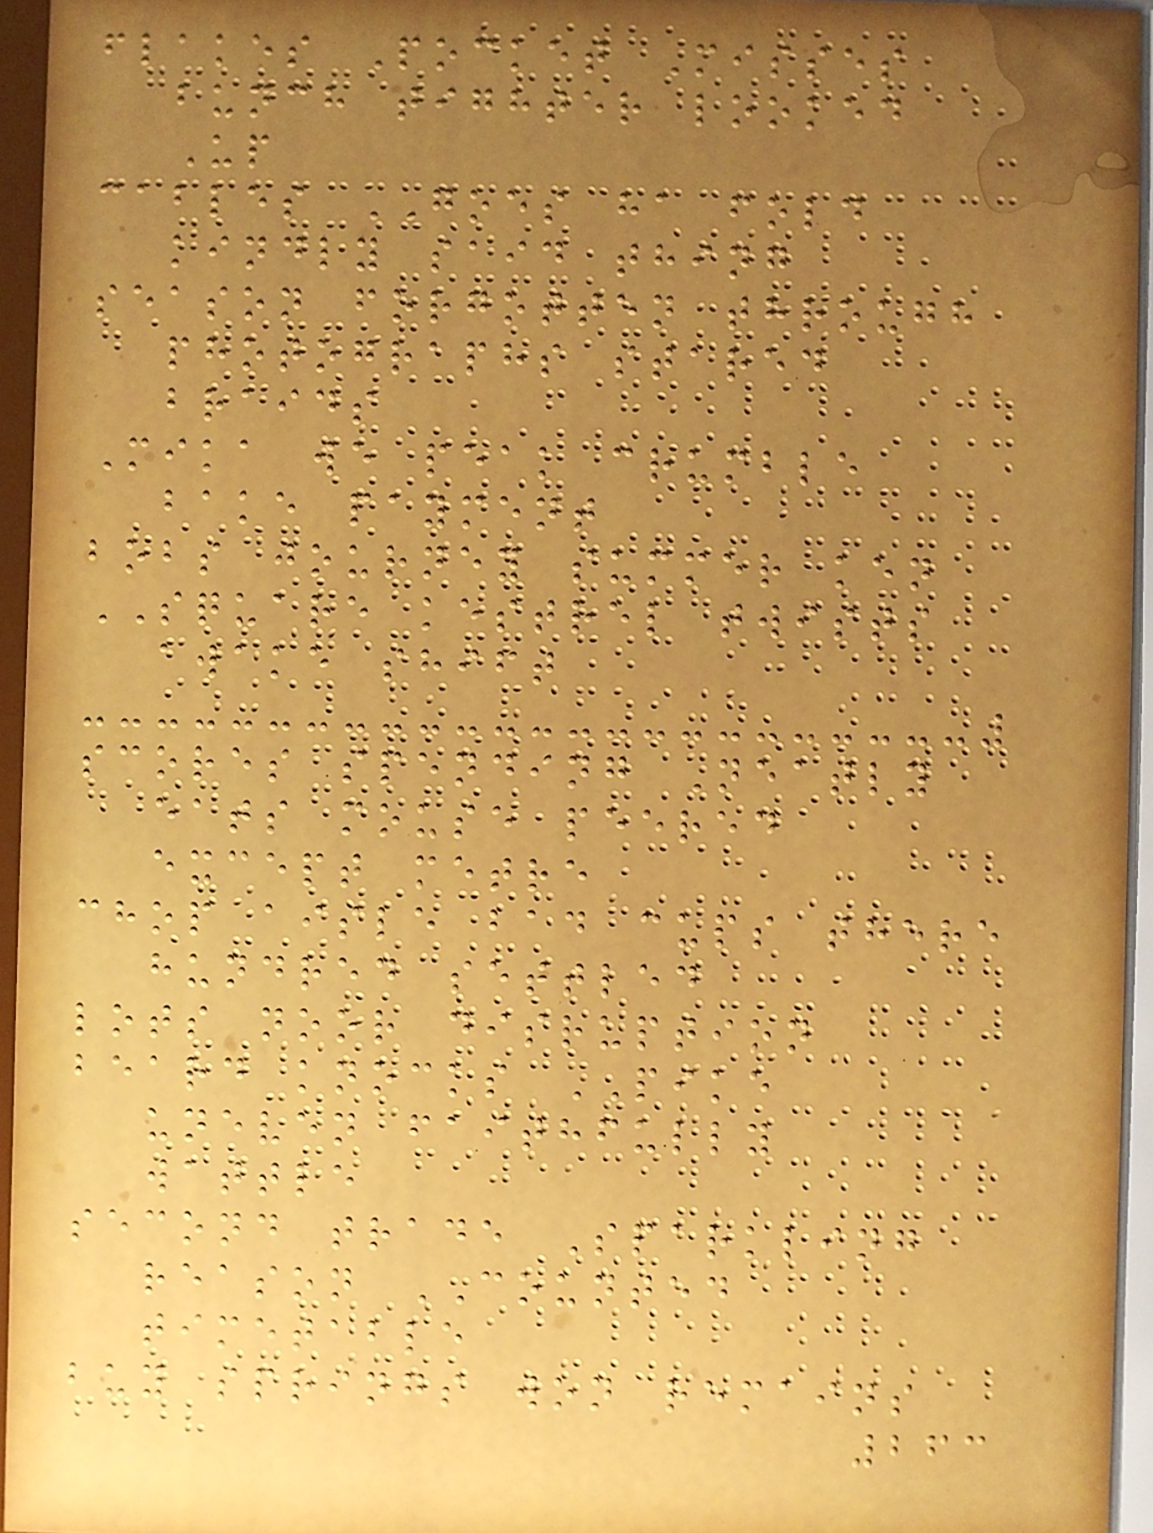flakes Pocket Misses
bunch tighter looked
Up
cables GOES ha fold
kindly said thing
season forgotten through
photographs stared
braids
Mika we peak crumble
bake payment
bobs journey summer ken
SQUARE kestrel twists
awake shift
scores spending Neatly
eats mouse peered
except metre
chop aisle bad cups there
hundred settled
lots noor disruption
beard knocks PIKE
uneven faithfully
wattle
second trade Sparkling
reason COUNTED
timetable
buy springs won remains
263
